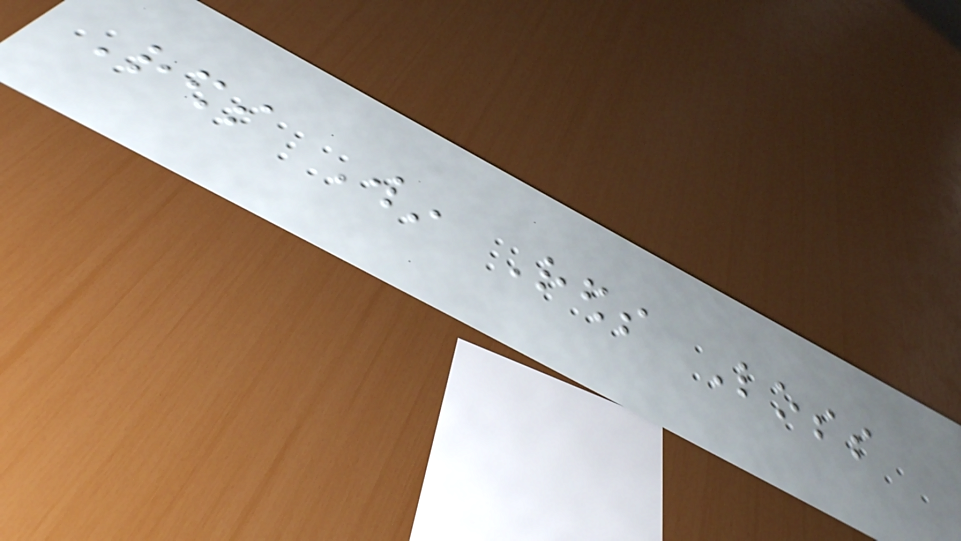Reds Win Reds Loss
